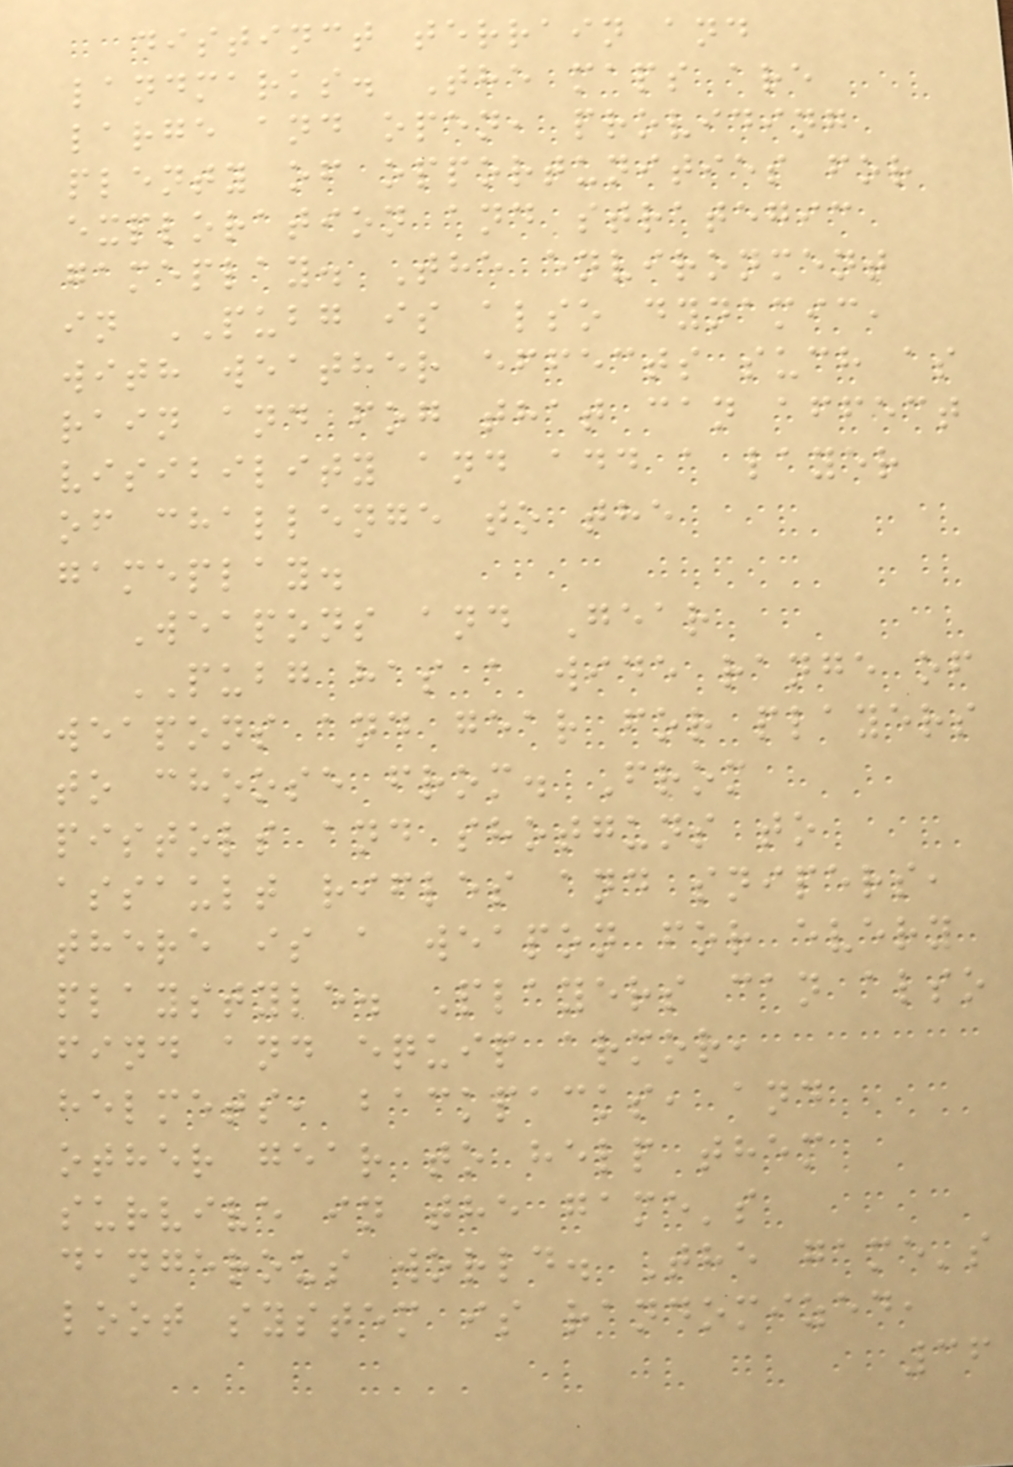distinct terrain and
landmarks. The maps are
large and open, providing
plenty of opportunities for
exploration and strategic
gameplay. The environment
in PUBG is also dynamic,
with weather effects such as
rain and fog that can affect
visibility and add a layer
of challenge to the
gameplay.
Weapons and Gear
PUBG has a wide range of
weapons and gear for players
to choose from. From
pistols and shotguns to
assault rifles and snipers,
there is a weapon for every
playstyle. Players can also
find and equip armor,
helmets, backpacks, and
other gear to help them
survive in the game's
dangerous world. The game's
loot system is randomized,
36
